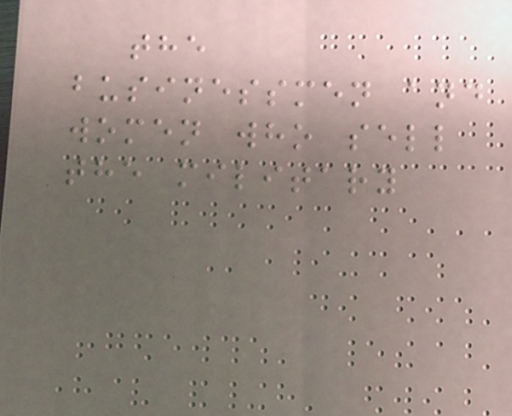the
businessmen and
women who sell
the military
